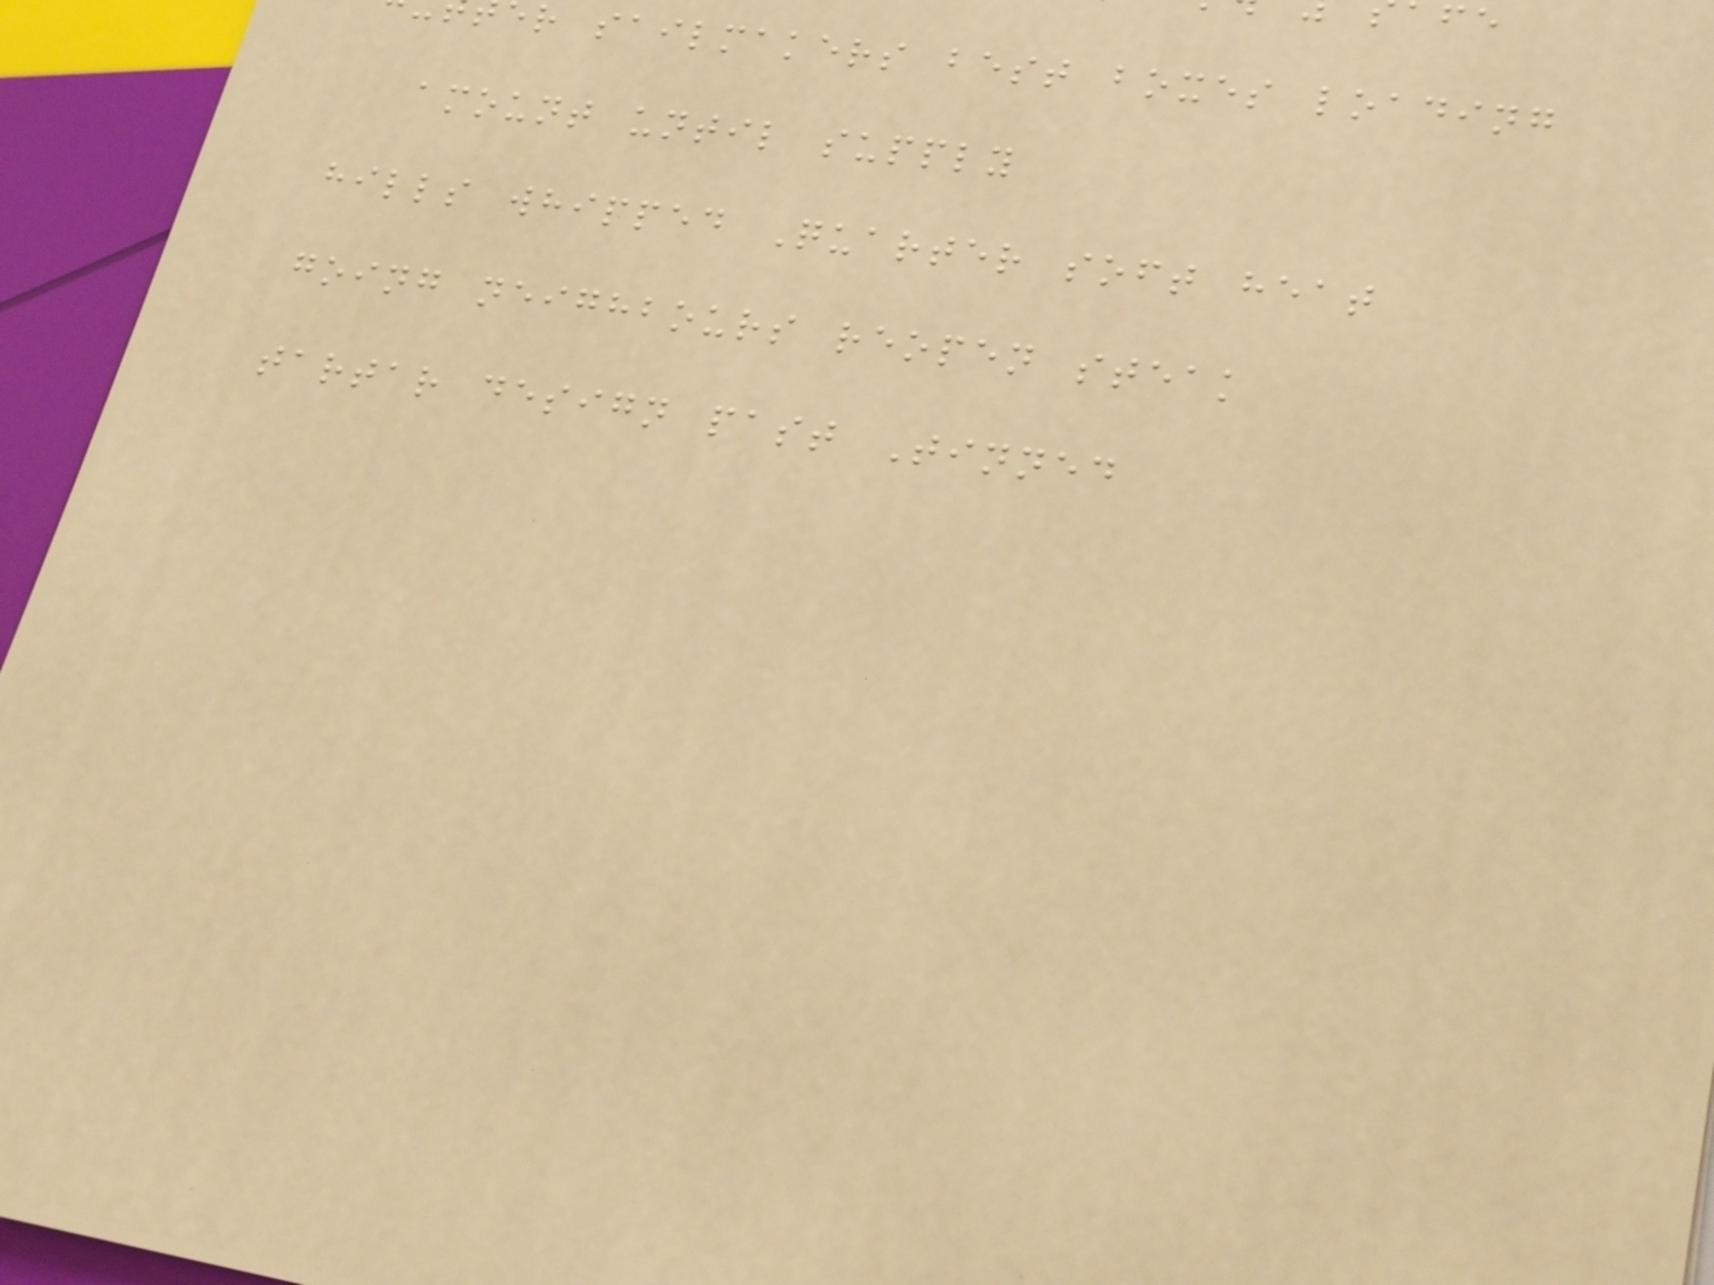r sailmakers best boxes loading
amount until supply
hills whipped Quarter soft heat
going neighbours reopen steak
tartar design past Tinned
